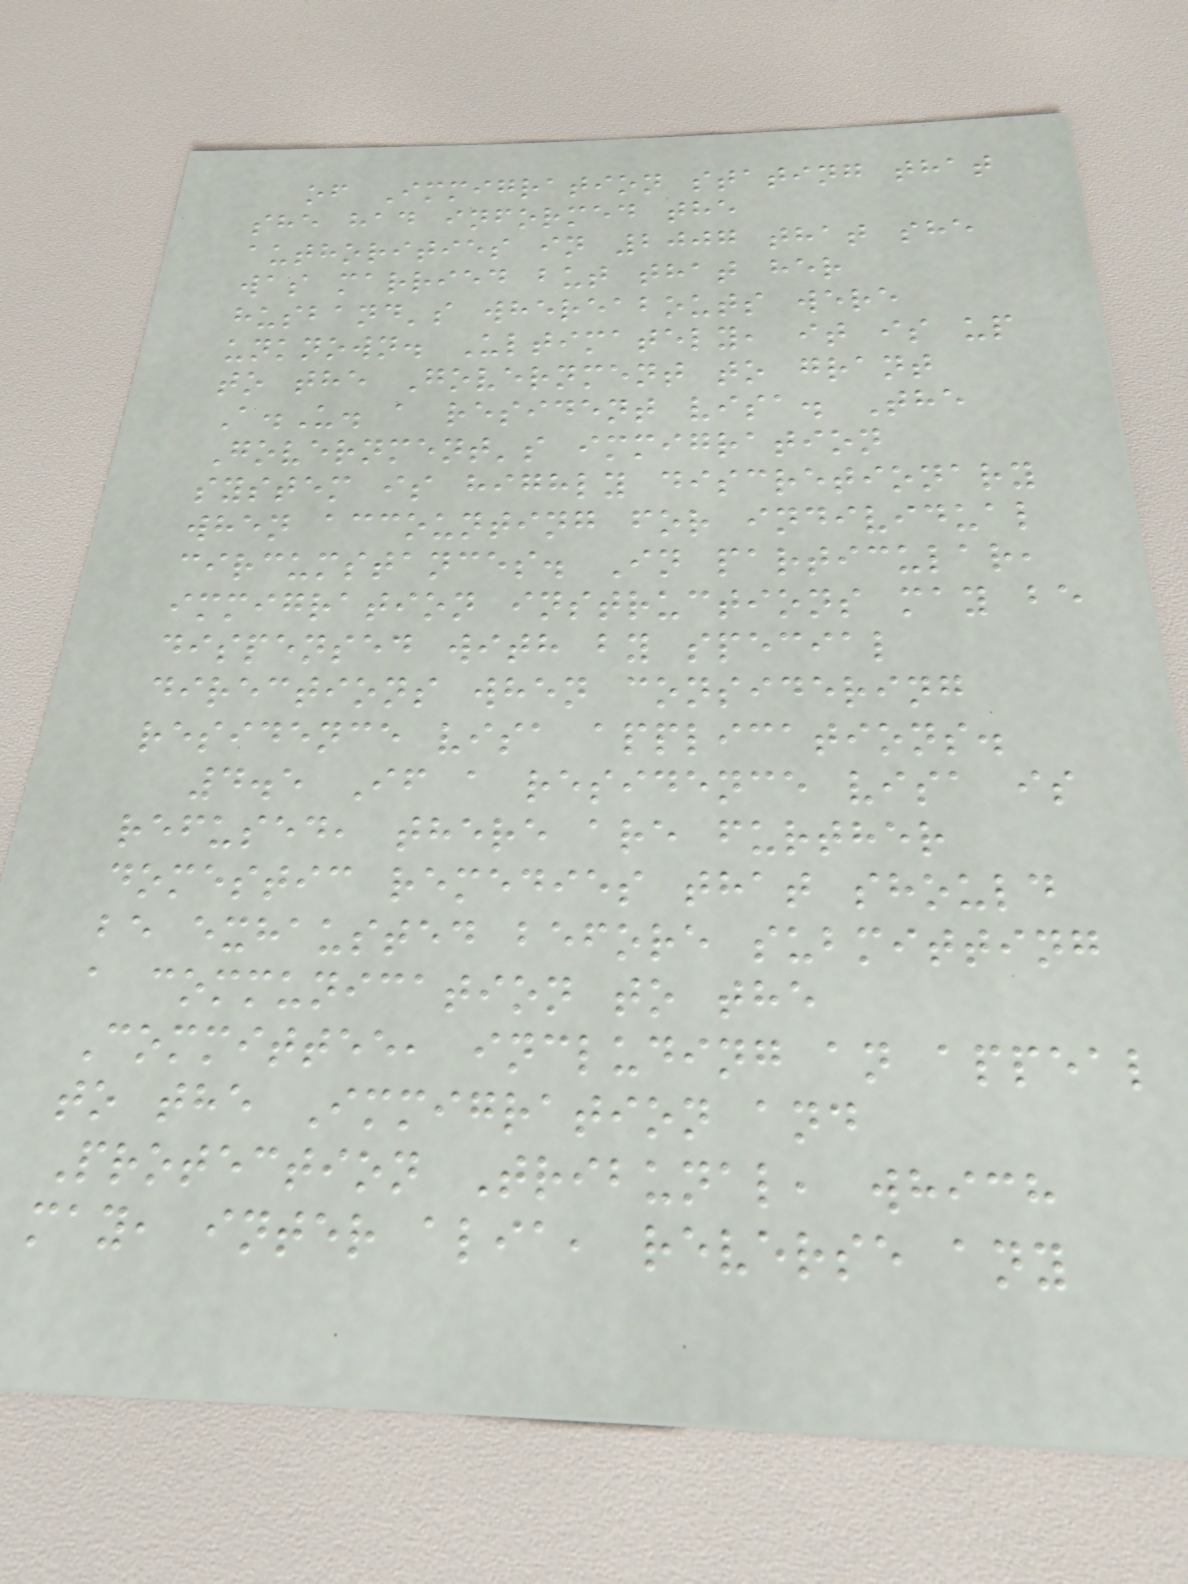of Immigration stating that
she had informed the
authorities in 2007 that she
was married but that her
husband's whereabouts were
unknown. Ultimately, it is up
to the Government to grant
A.U. a resident visa. The
Government's immigration
system is highly discretionary
when accounting for individual
circumstances. In particular,
immigration instructions may be
dispensed with by special
directions when considering
residence visa applications.
4.5 If a residence visa is
refused, there are further
domestic remedies that should
be exhausted before submitting
a communication to the
Committee, including an appeal
to the Immigration and
Protection Tribunal, which
may, inter alia, reverse any
